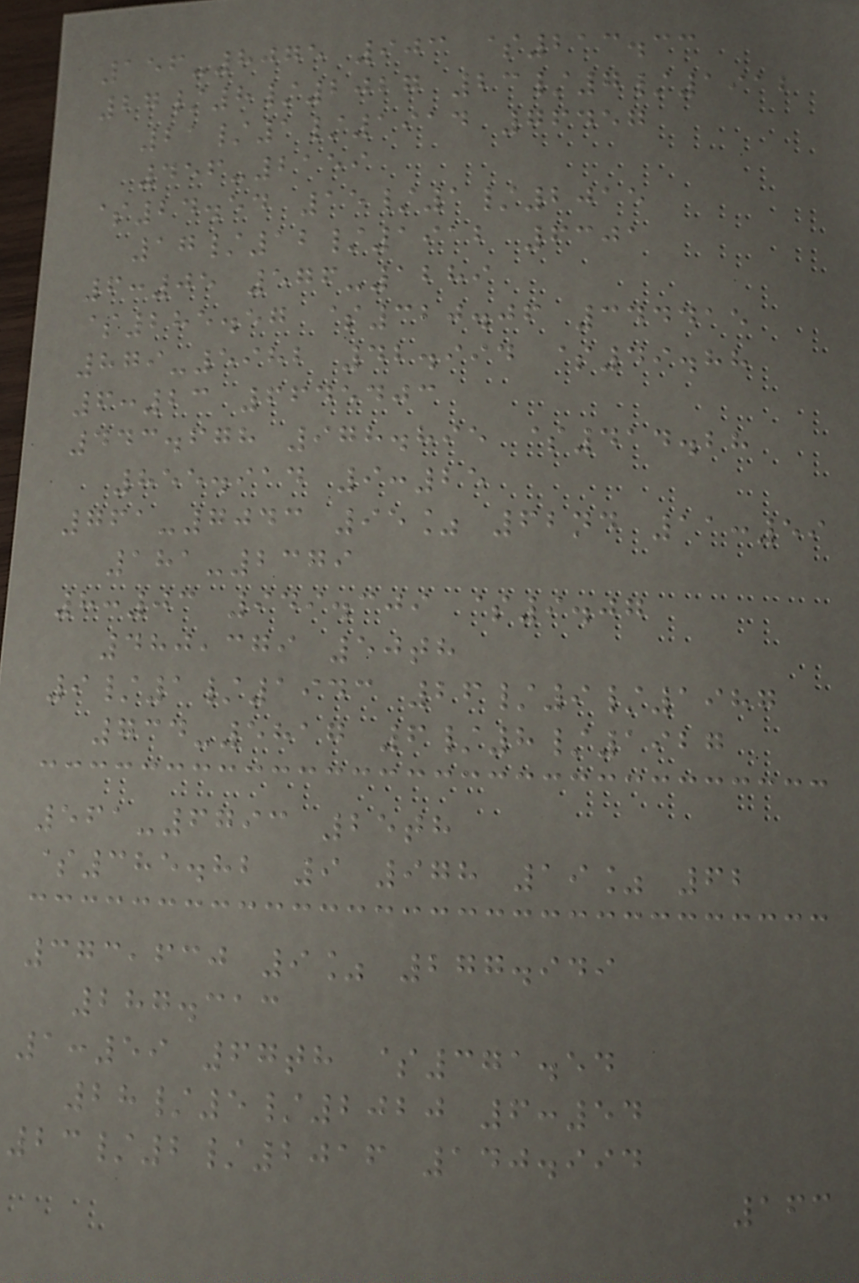156-8075 903 $213.33
27/8/2027 23/7/1912
21/1/1914 76457
456-2159
$24.54 15/1/2015
17/12/1912 6301
6:05 576-1289
$285.57 $320.06 344415
879-5982 42.994 $49.88
6:23 6645403
443.678 978.895 $414.28
855.914 9:25
761-7043 95% 62nd 11:59
181-2379
8:03 949.309 $9.07
480,379 50th
9/1/1943 26/9/1987
734-5817 6/8/1927
561-6793 25th
$385.82 9 978 19% 62
373,630 9% 277.949
287.313
1:59 67th $371.54
28/5/2020 6:54
23/2/2016 140.994
163
